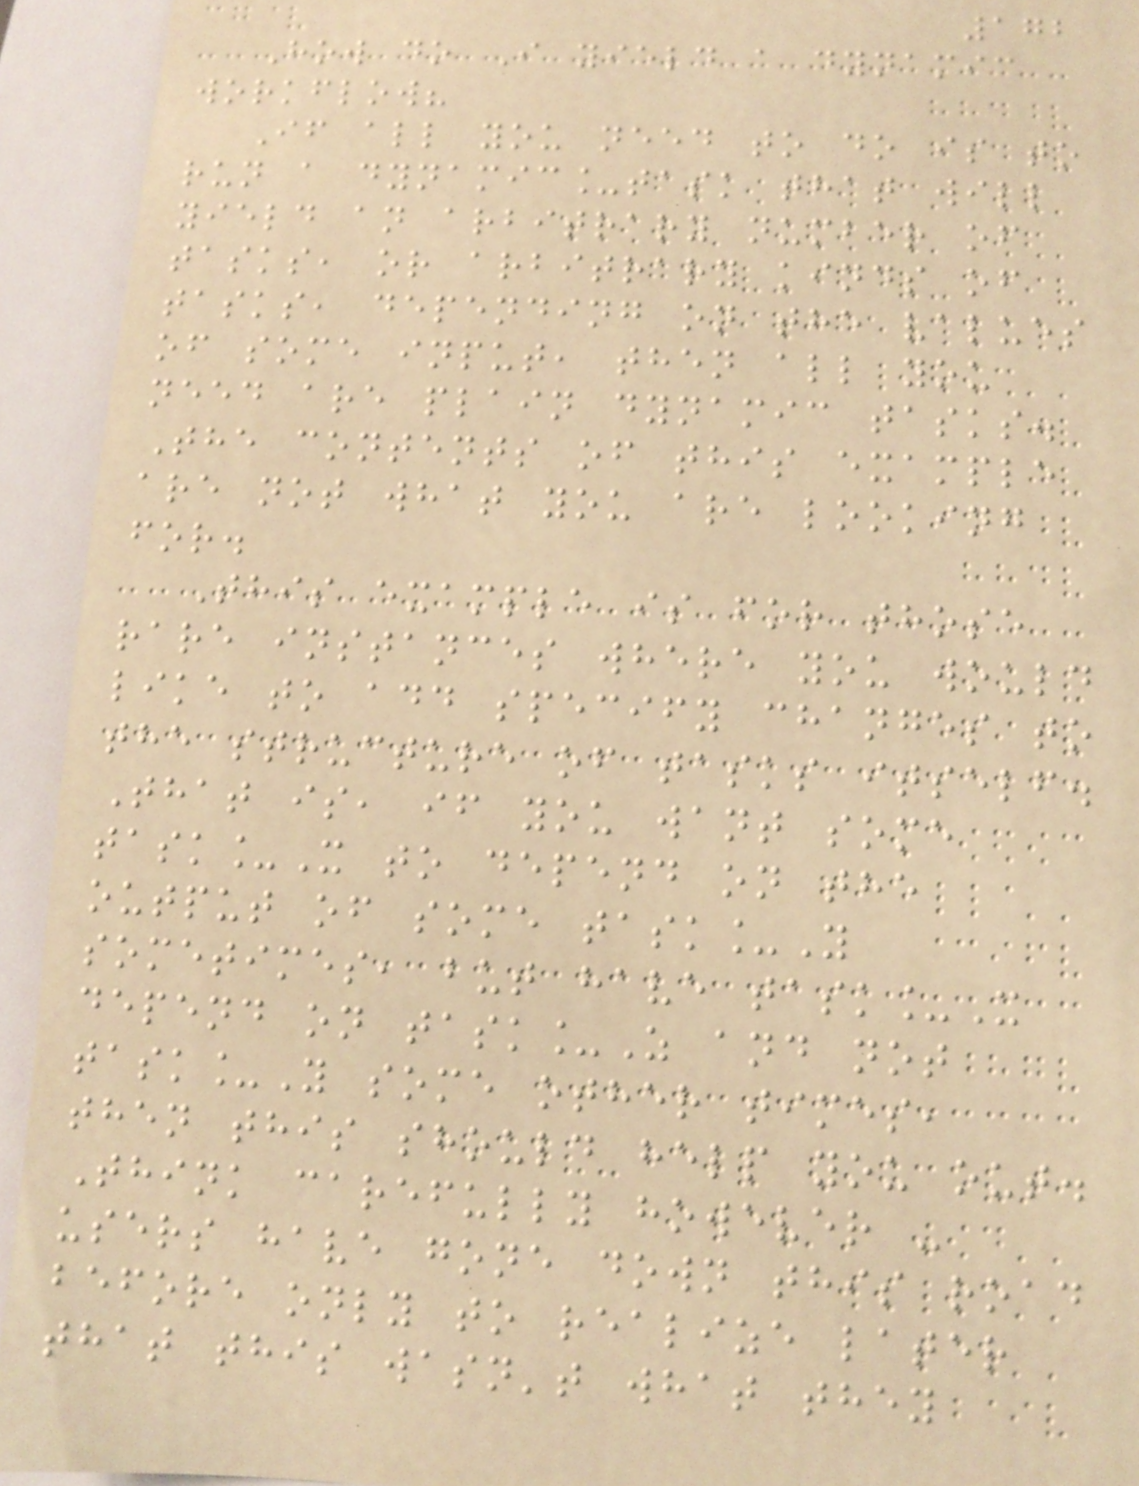172
How do I yield a dynamic
workflow?
If all you need to do is to
run a dynamic_task that will
yield an arbitrary number of
tasks, or arbitrary kinds of
tasks, depending on the values
of some input, then all you
need are plain dynamic tasks.
The contents of this example
are not what you are looking
for.
This example is for those
rare instances where you would
like to add specify changes to
the structure of tasks itself.
That is, if you want some
task_X to depend on the
output of some task_Y
sometimes, but have task_X
depend on task_Z and not
task_Y some other times,
then this should help you out.
Think carefully however -
users have gone down this road
before only to realize later
that this wasn't what they
